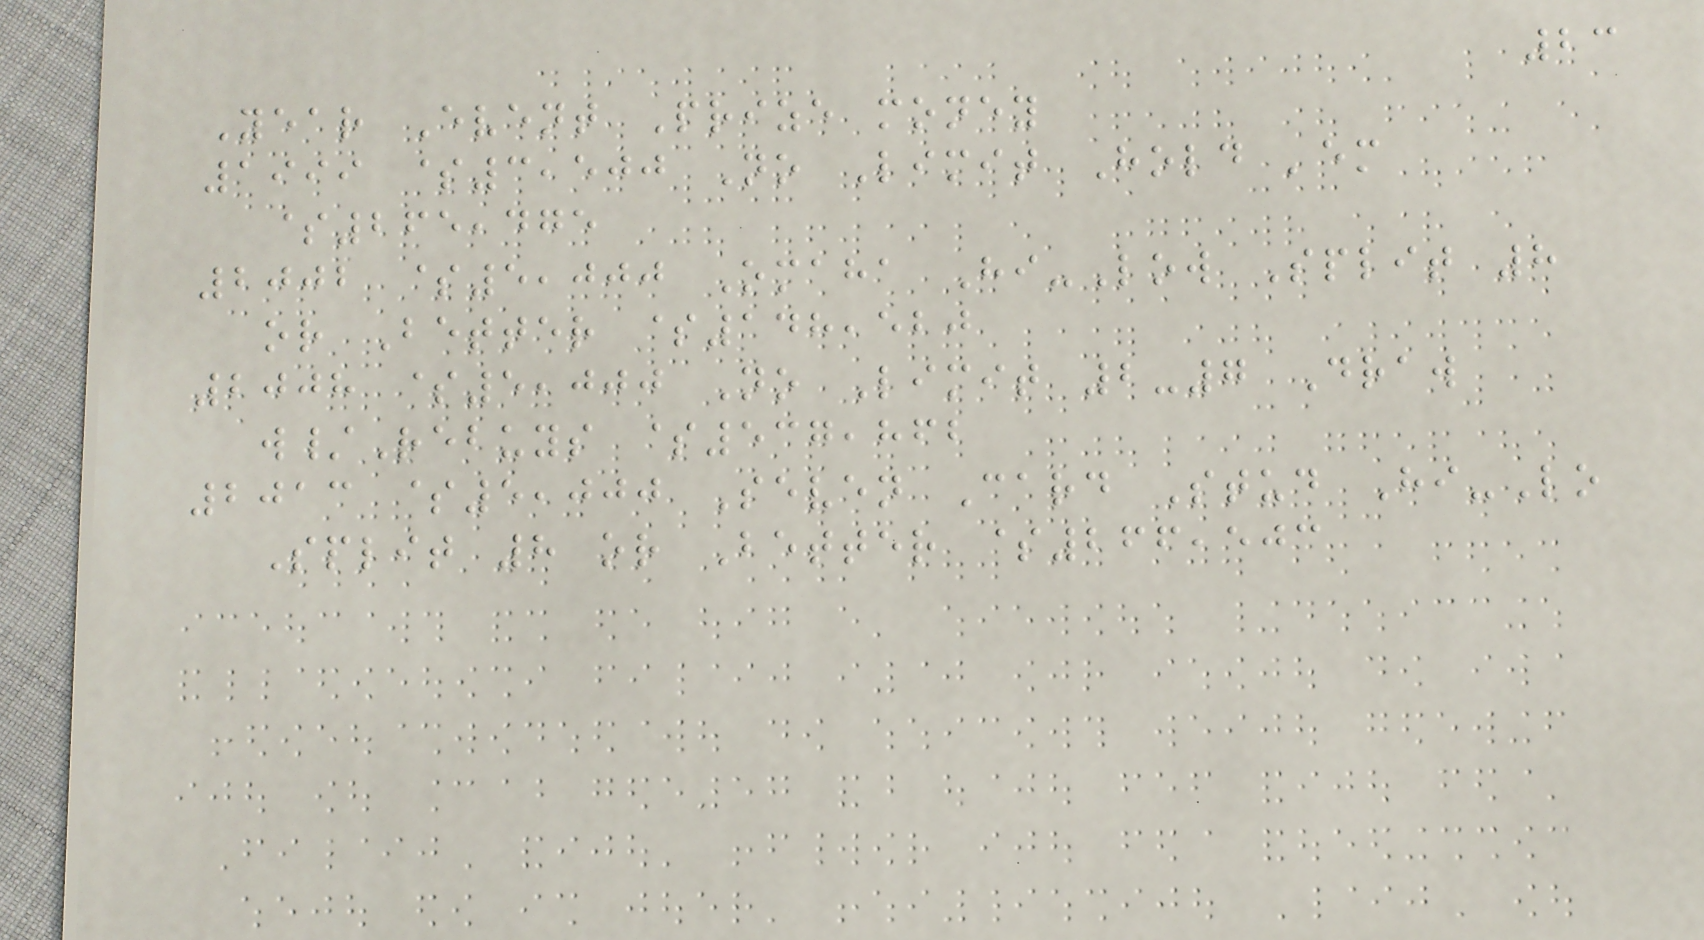23
Year Event Prize money
1999 $3,500 No Limit Hold 'em
$265,475
2002 $5,000 Omaha Hi-Low Split 8
or Better $148,520
2008 $5,000 No Limit 2-7 Draw
w/Rebuys $537,862
2013 $5,000 Seven Card Stud Hi-Lo
Split 8 or Better $266,503
